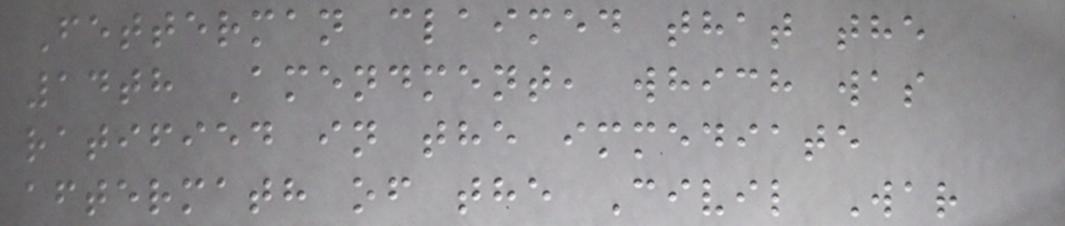Fetterman claimed that the
14th Amendment, which was
ratified in the immediate
aftermath of the Civil War
